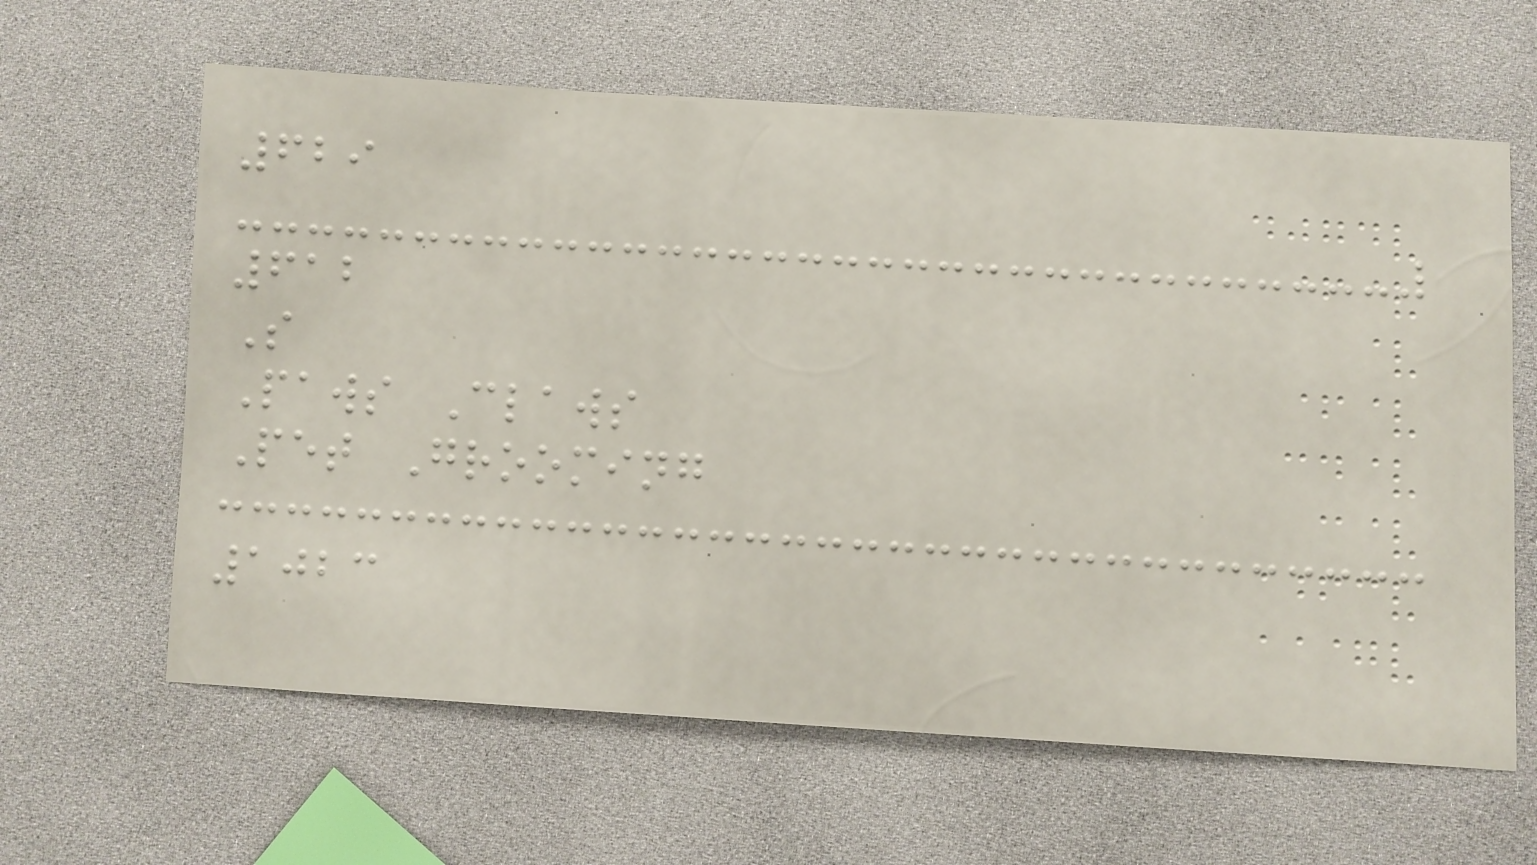629
612
S
Paws Claws
Pet Grooming
1023
